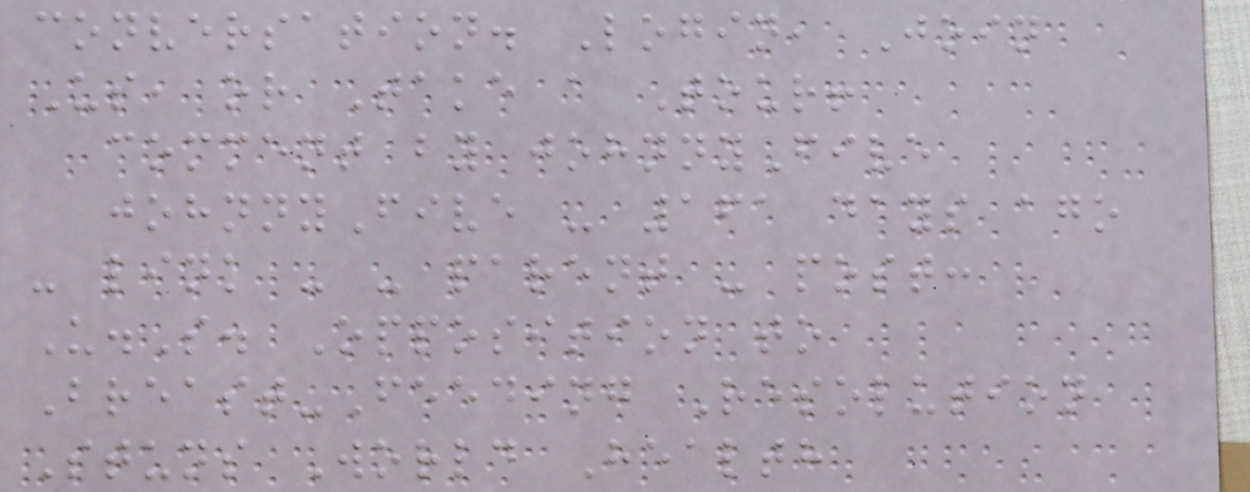conversation. Login, Join
Us, or Take a Tour!
comment by johnnyFive
johnnyFive - 161 days ago
- link - - parent - post:
U.S. Opposition to
Breast-Feeding Resolution
Stuns World Health
